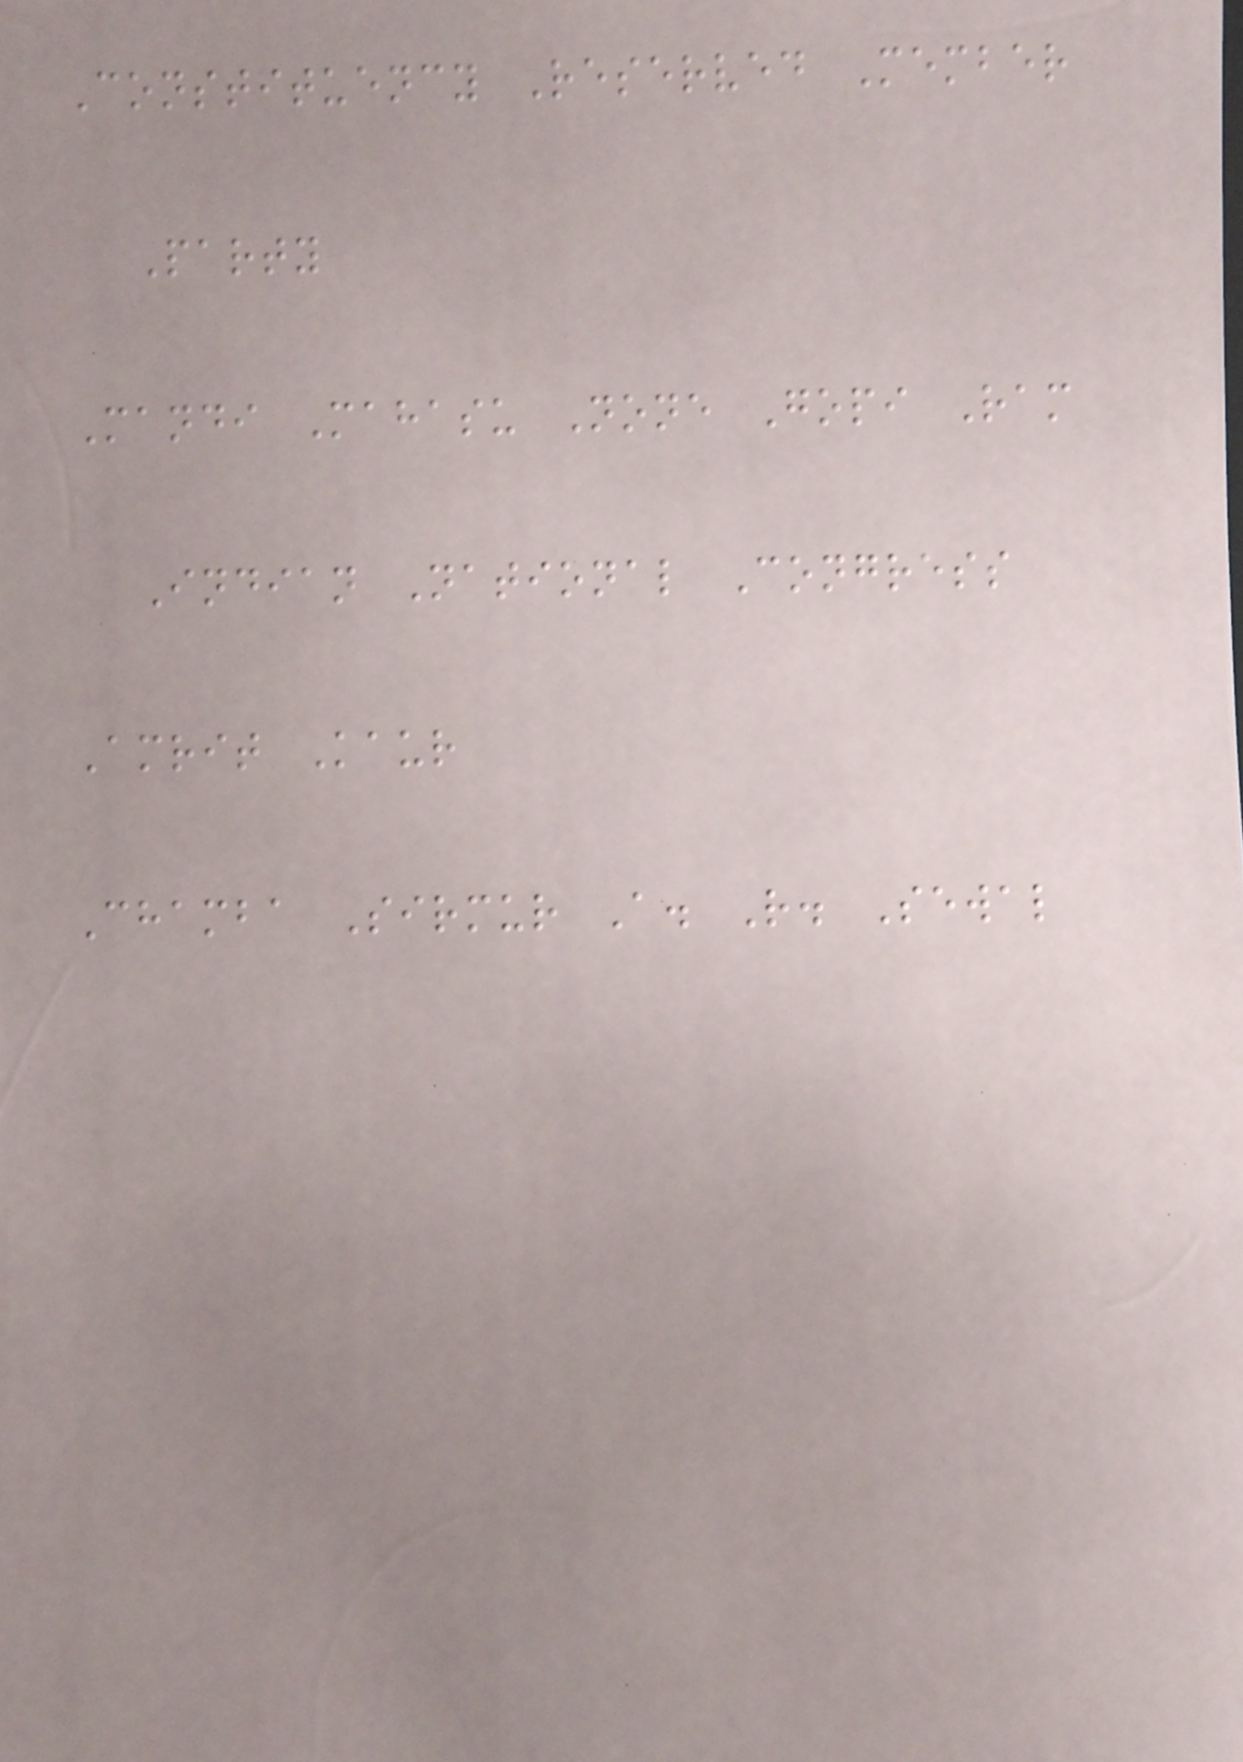Constituency Reserved Member
Party
Mandi Mahasu None Gopi Ram
Indian National Congress
Amrit Kaur
Chamba Sirmur A. R. Sewal
